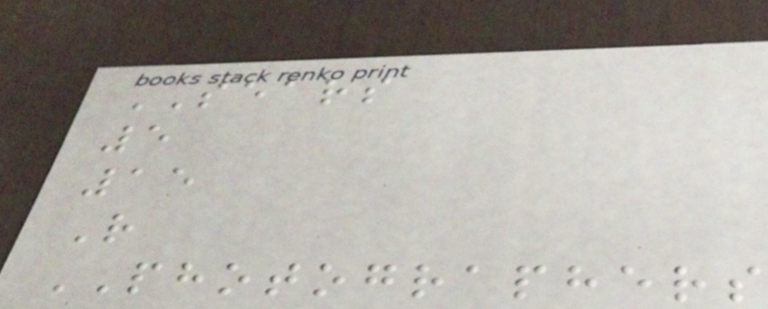SEARS
5
15
R
PHOTOGRAPHERS
